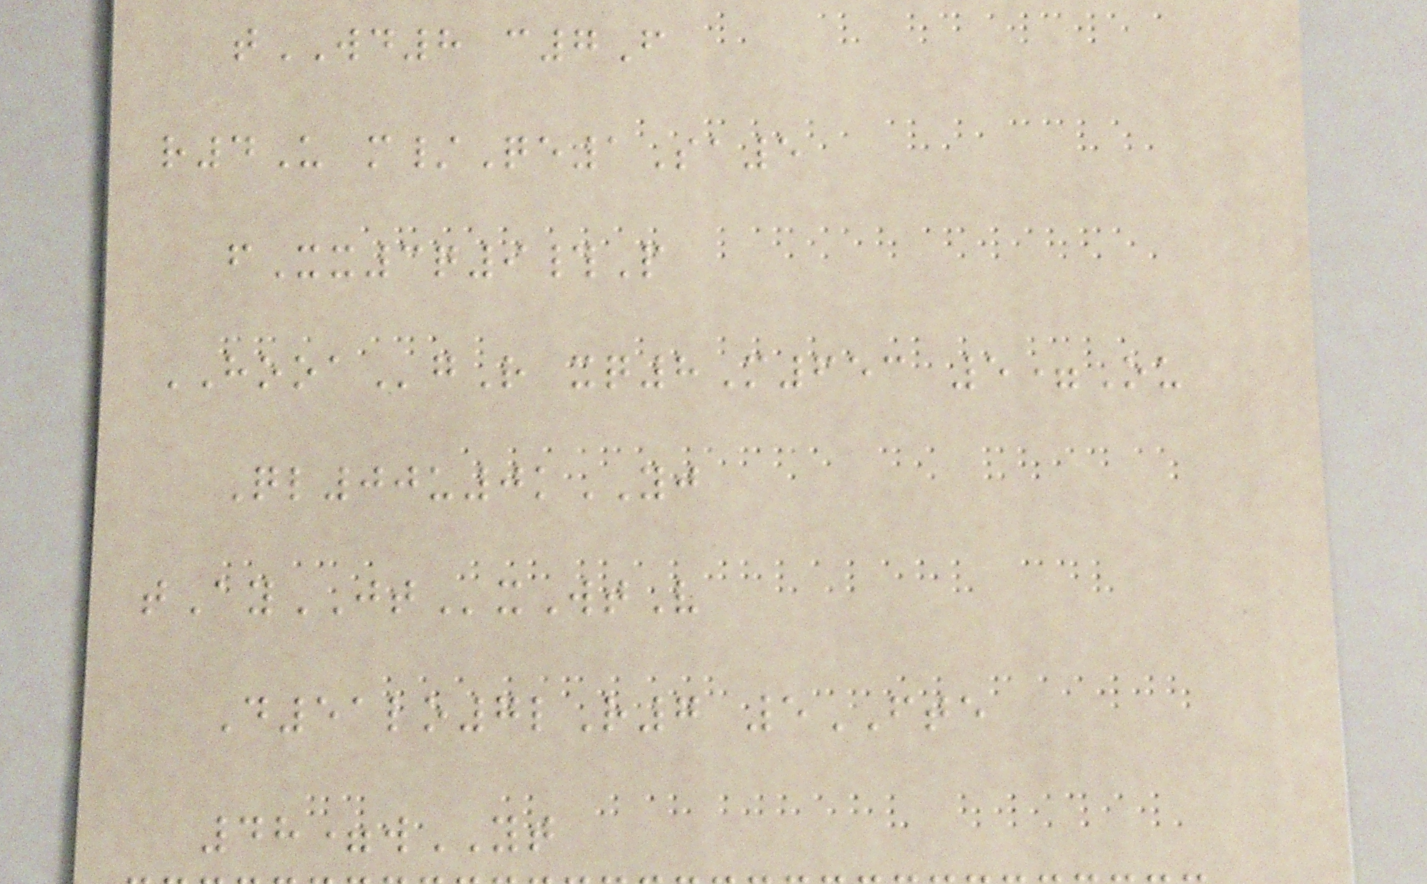tWD8 c7F
r4U m/Qe1Sa5
fXx3q9#P
HOOAgR xq8M653 5=Ou
Ql00u0kYJ
tAyJTxWtV
D51lo7lR7 5FTE
48=wYT
